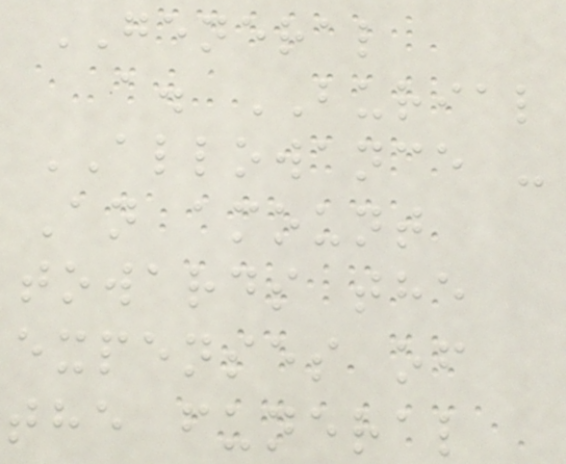GENERAL
a. BURIAL
ALLOWANCE -
An amount
towards the
expenses of
the funeral
